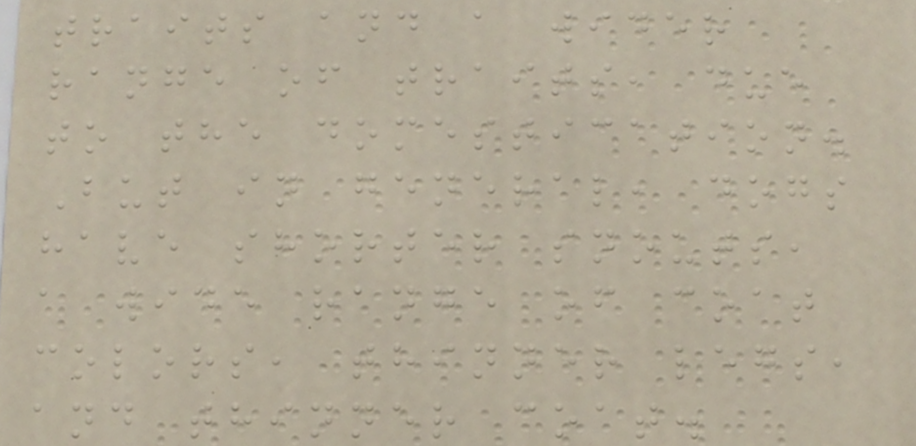traits and a wider
range of traits, due
to the domestication.
But in general, dogs
have shorter snouts,
a wide range of coat
colors, thinner legs,
and thinner coat.
